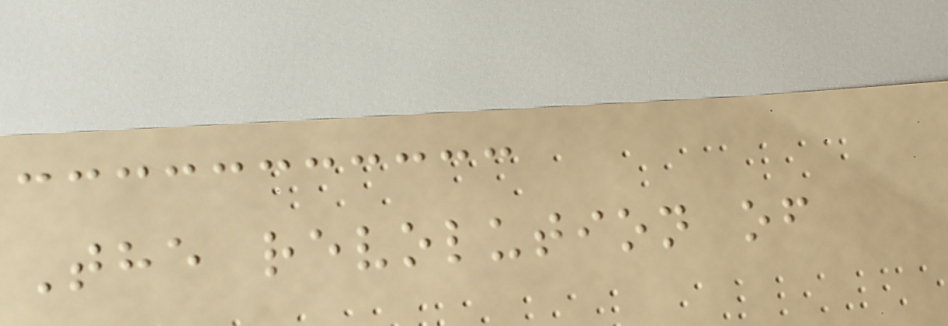The revolution of
